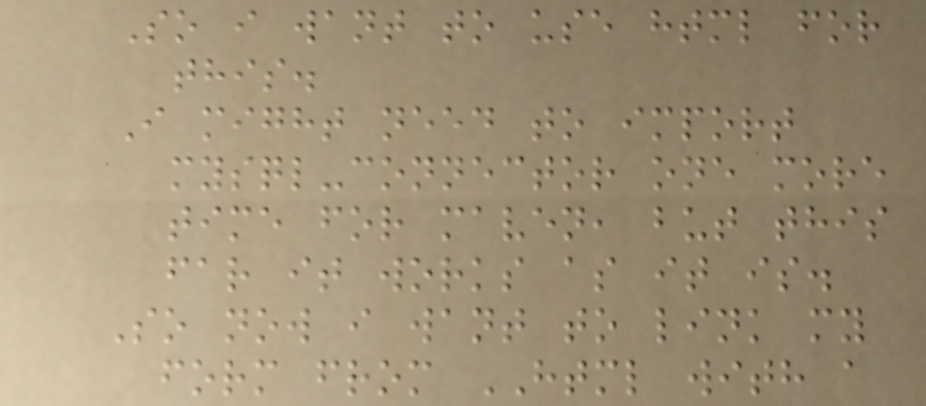So i want to use html for
this.
I might need to import
mysql-connector one more
time for maven, but this
far it works as it is.
So now i want to link my
form from HTML with a
